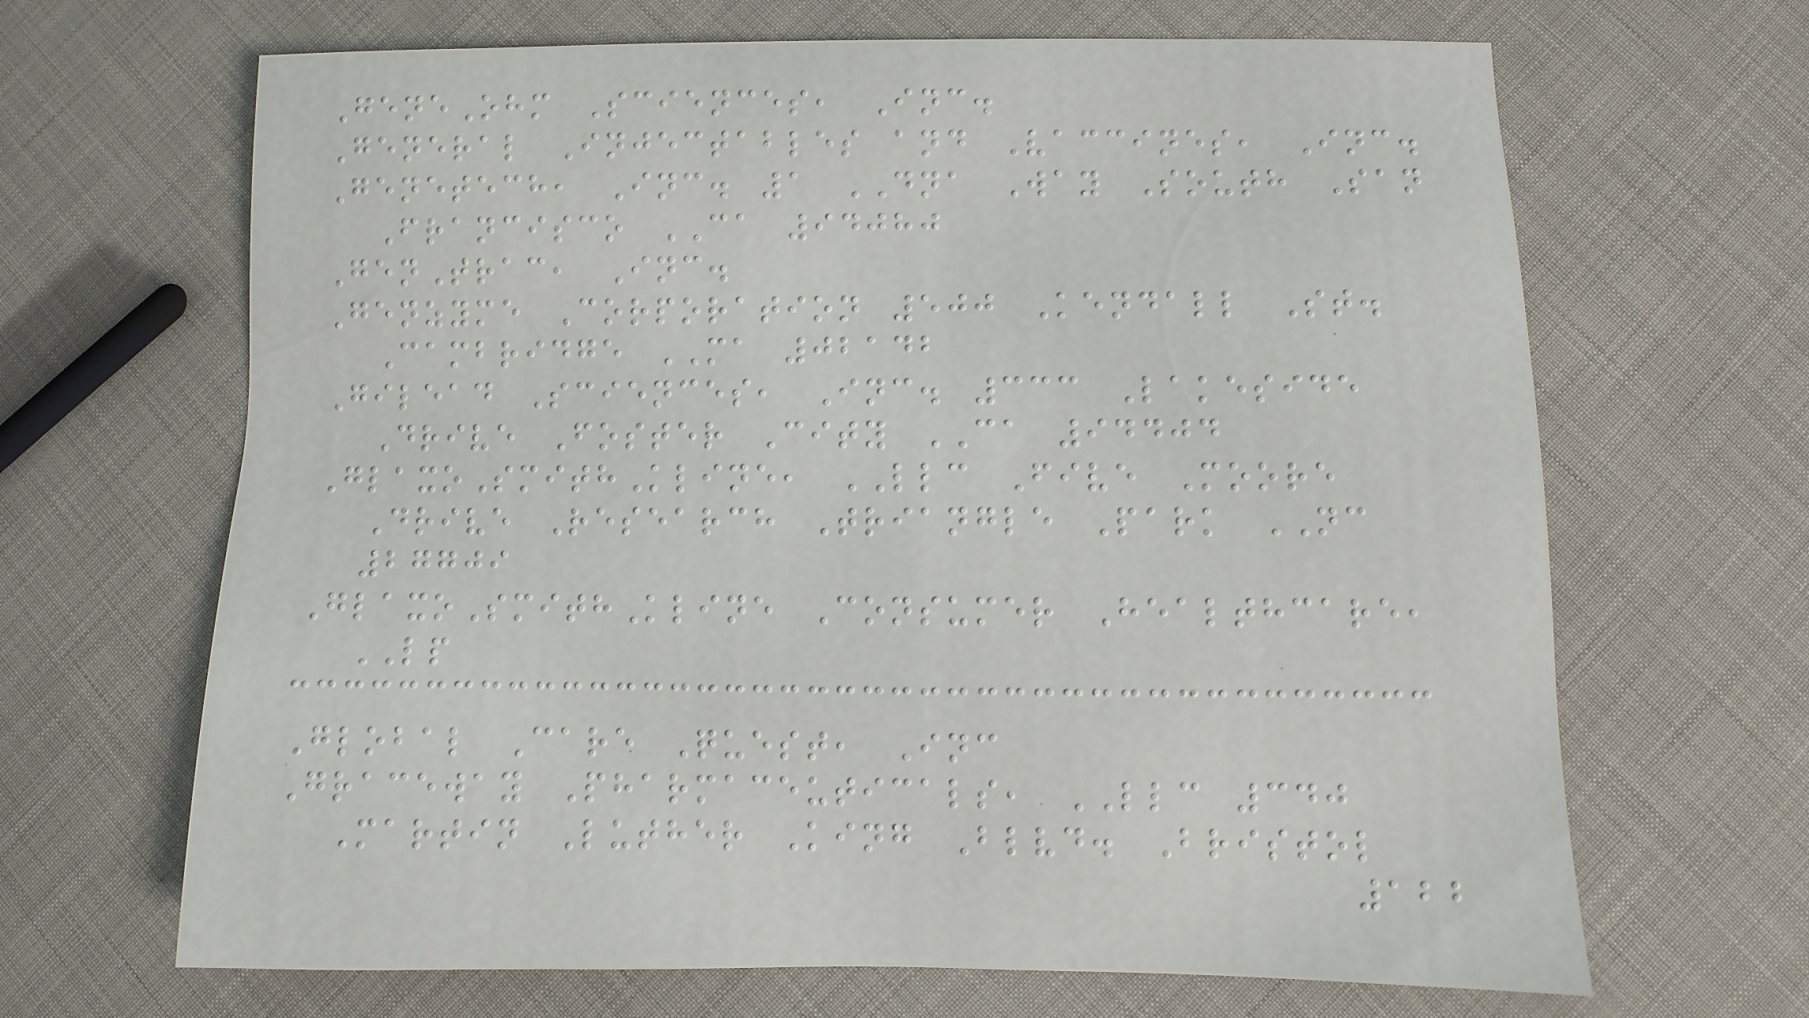GeneOhm Sciences, Inc.
General Injectables and Vaccines, Inc.
Genetech, Inc. 1 DNA Way South San
Francisco CA 94080
GenTrac, Inc.
Genzyme Corporation 500 Kendall St.
Cambridge MA 02142
Gilead Sciences, Inc. 333 Lakeside
Drive Foster City CA 94404
GlaxoSmithKline, LLC Five Moore
Drive Research Triangle Park NC
27709
GlaxoSmithKline Consumer Healthcare,
LP
Global Care Quest, Inc
Graceway Pharmaceuticals, LLC 340
Martin Luther King Blvd. Bristol
122
